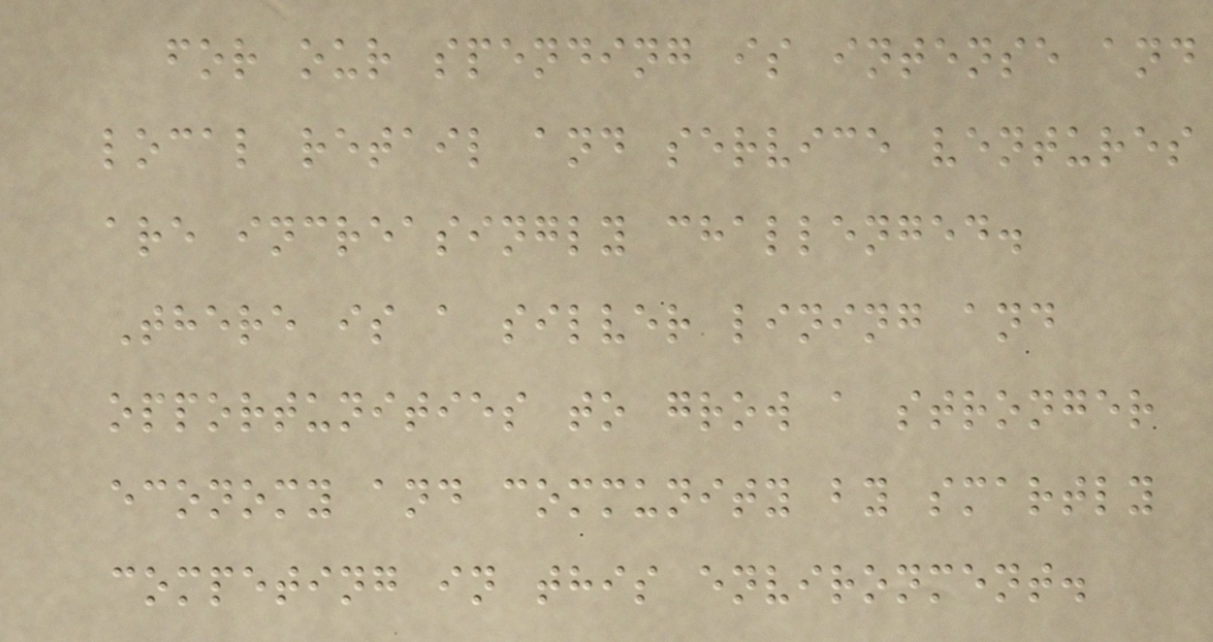for our spending is intense and
local retail and service ventures
are increasingly challenged.
There is a silver lining and
opportunities to grow a stronger
economy and community by smartly
competing in this environment.
